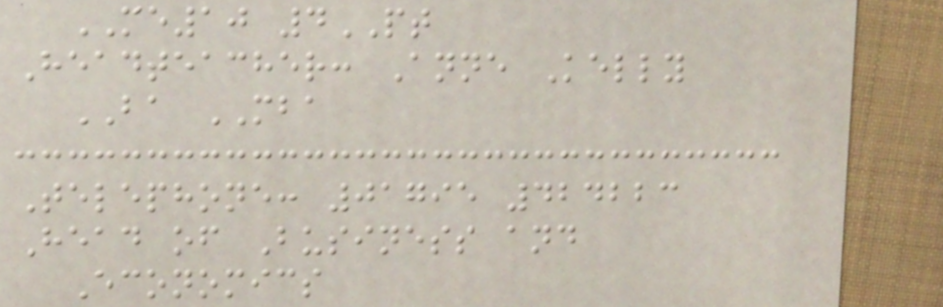ME10 4PT
Headteacher: Anne Kelly
BA MBA
Telephone: 01795 424223
Head of Business and
Economics
